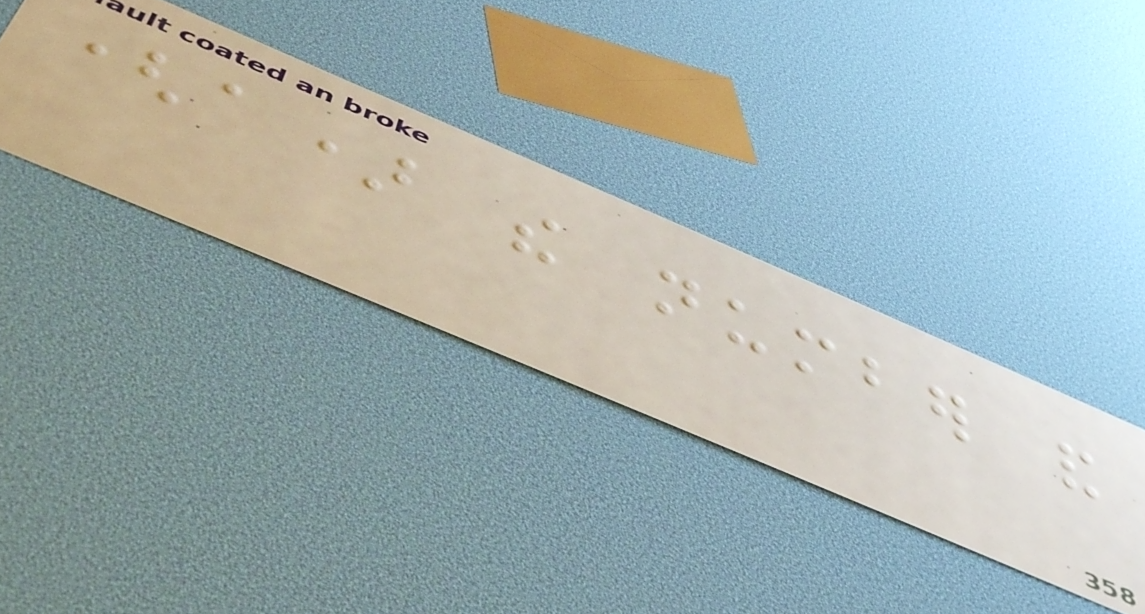(a) the number and
